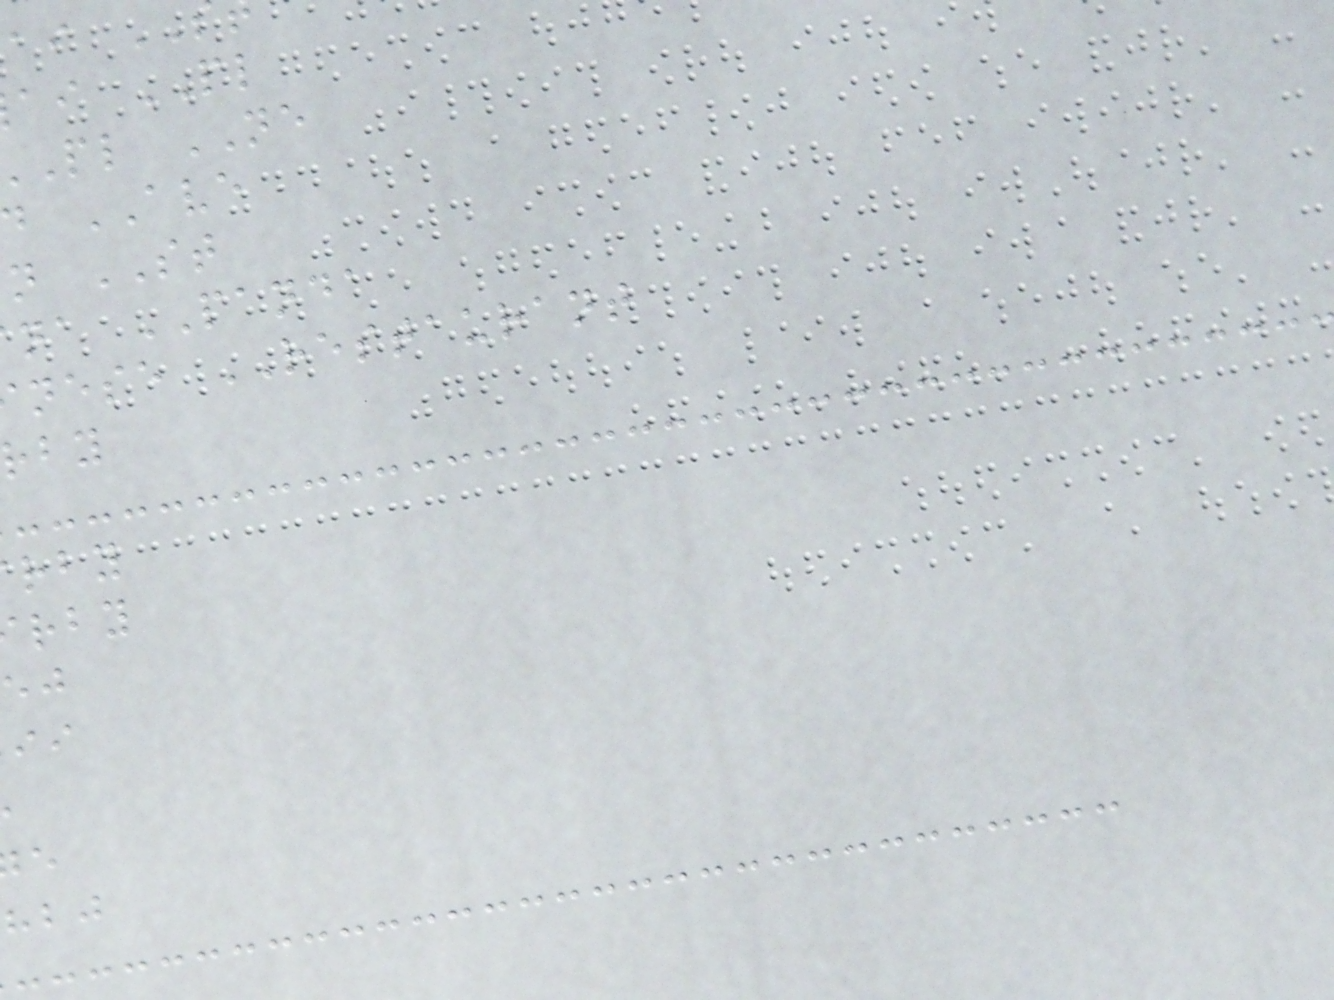ai PL
pl NE
AVE
n ST
na PANDA
nese RESTAURANT
